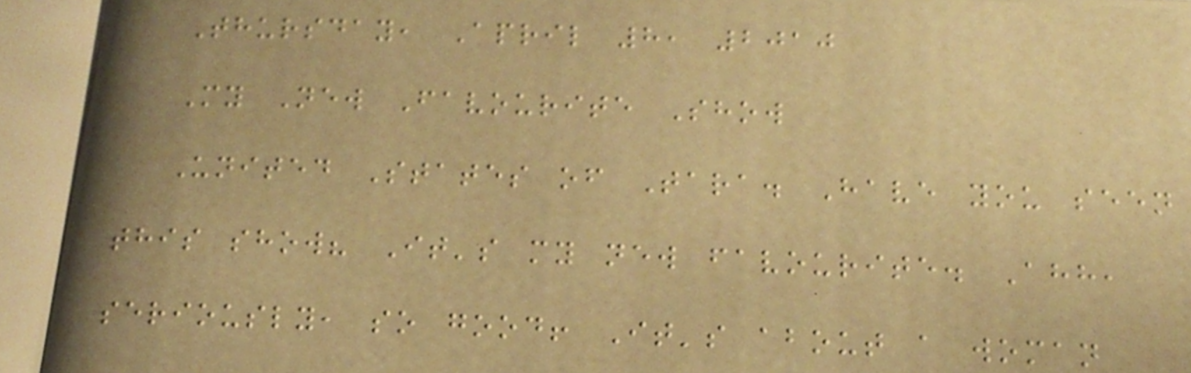Thursday, April 8, 2010
My New Favourite Show
United States of Tara. Have you seen
this show? It's my new favourite. Ahh,
seriously, so good! It's about a woman
